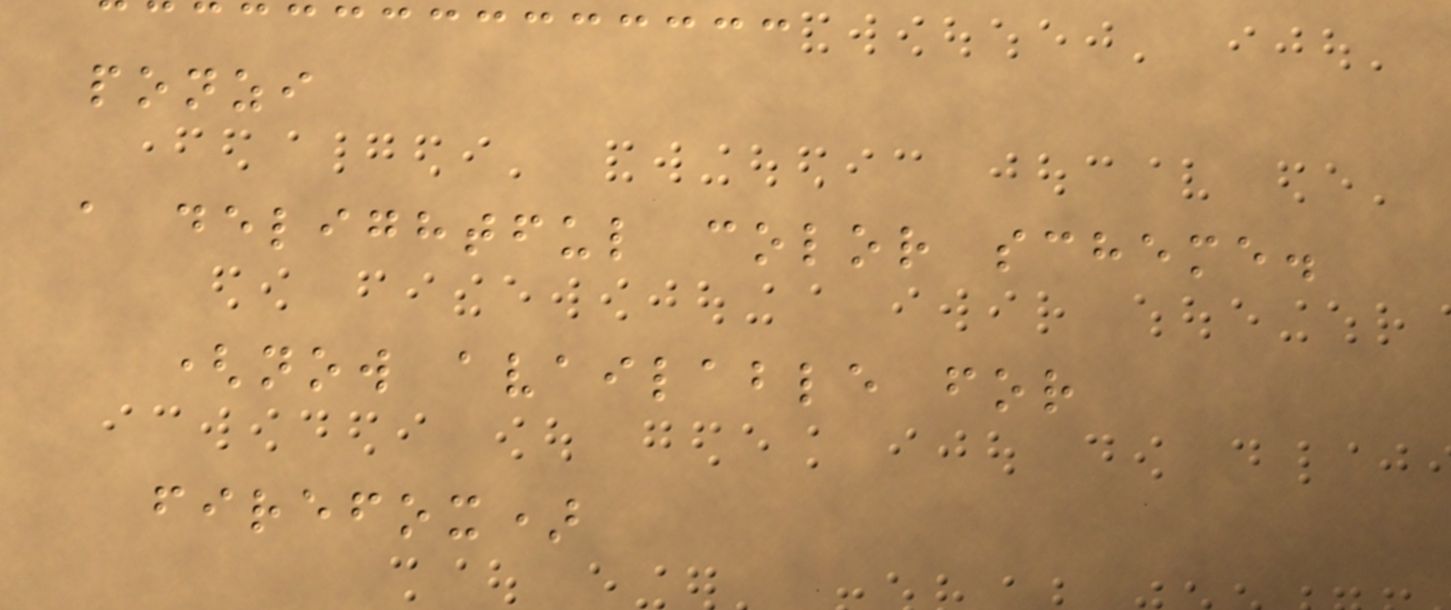ponzi
a delightful color scheme.
(now available for
firefox)
